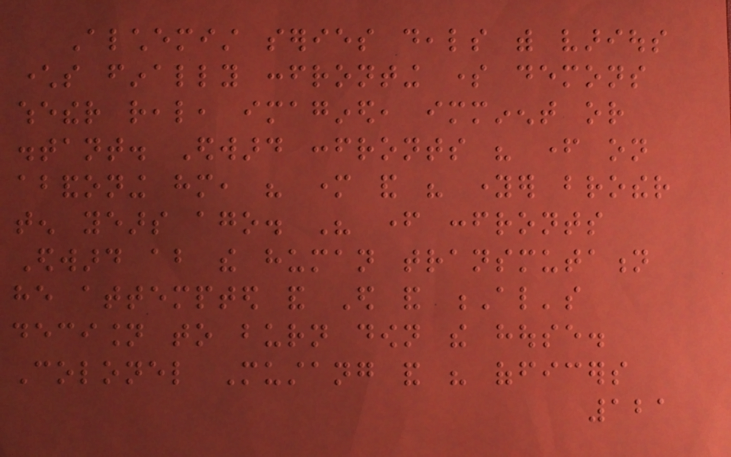Alchemist series deals with various
characters finally confronting some demons
whether real, imagined, imminent or
distant. Edward confronts his father on
abandoning him, his mother and his younger brother
ten years ago. His father confronts
Edward about the human transmutation
he attempted and Ed and Al's
decision to burn down the house.
Colonel Mustang and his officers
121
